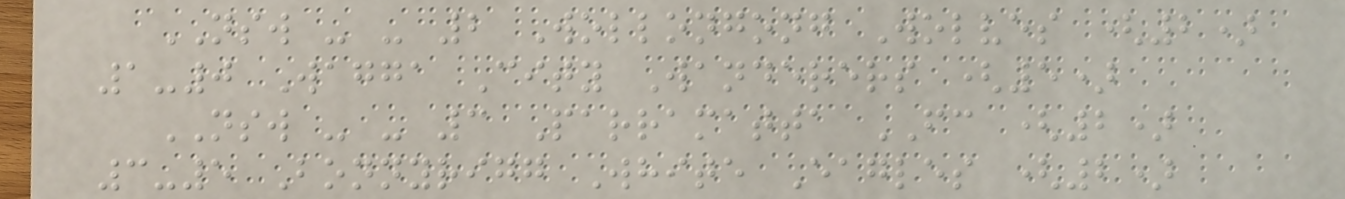NSW - - 2 Wollongong Wolves (2)
1-0 Wagga City Wanderers (5)
NSW - - 3 Parramatta FC (2)
3-5 Bonnyrigg White Eagles (2)
